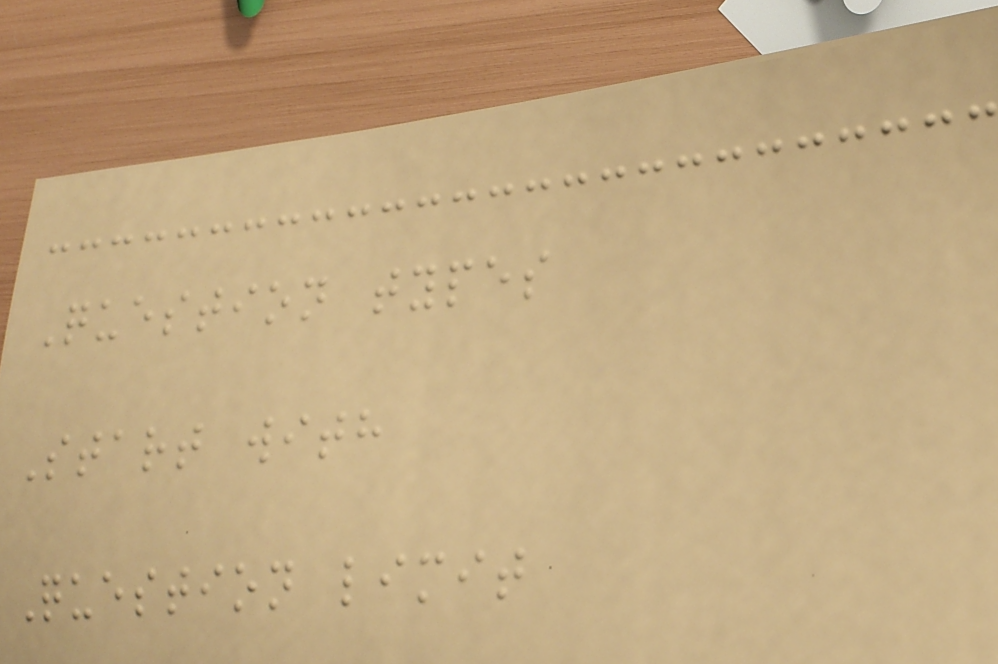Question types
Start with
Question limit
